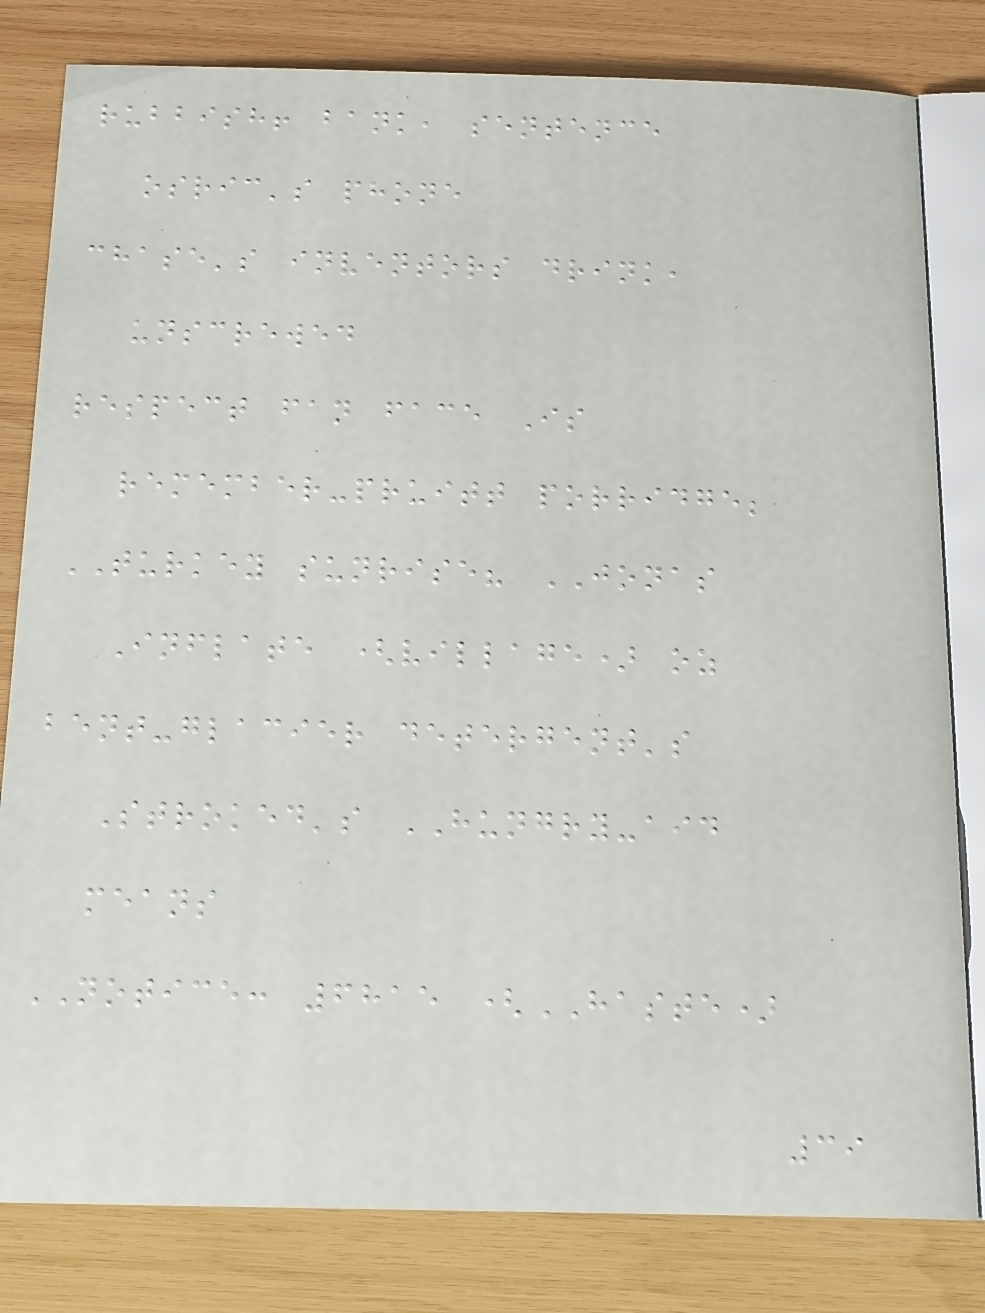rubbish! bank, sentence
osric's phone
chase's inventors drink,
unscrewed
respect fan face Is
remember-pruitt porridge;
TURKEY sunrise? JONAS
Inflate (village) oz
bent-glacier detergent's
Stroked's HUNGRY-aid
means
NOTICE: 6815 (HASTE)
39
